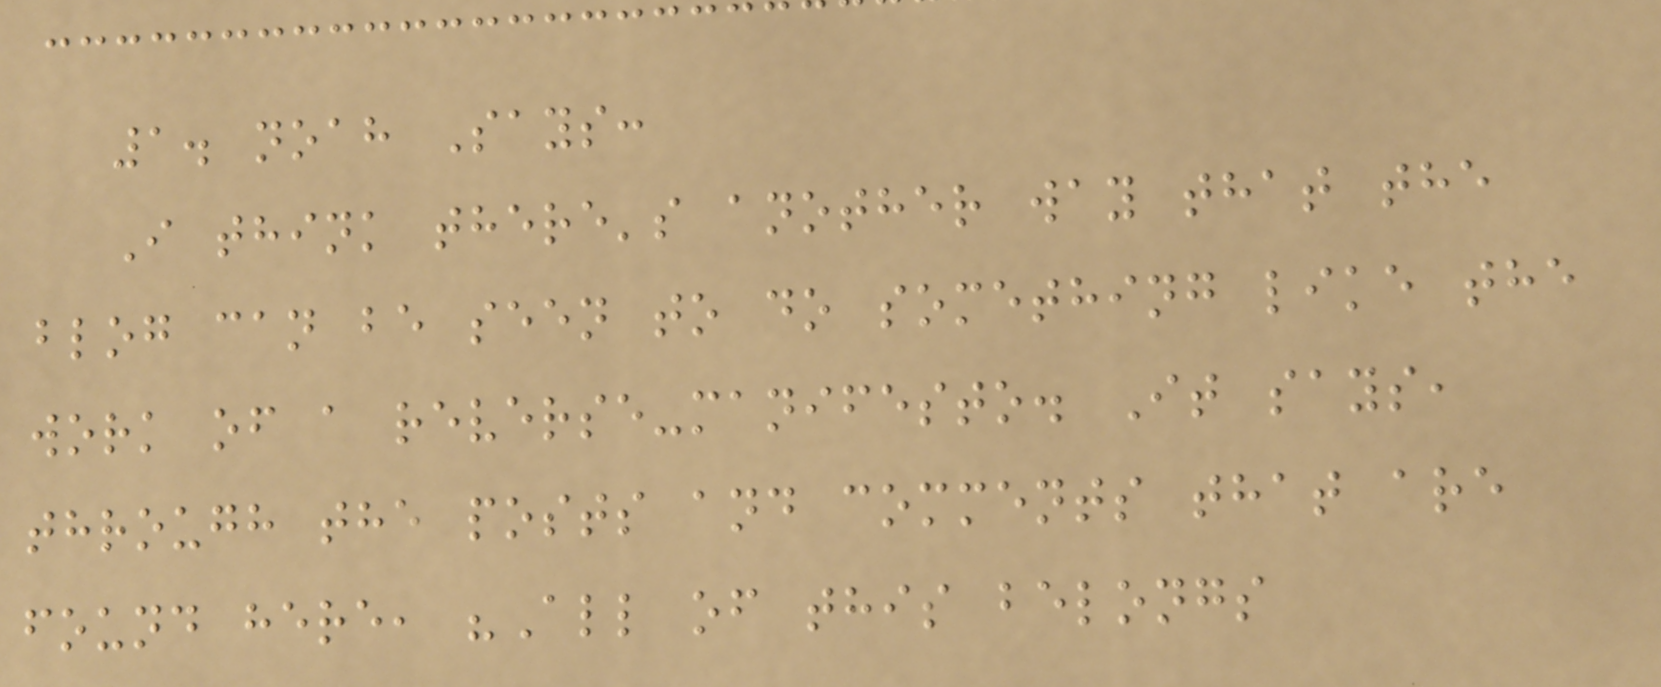1. noah Says:
I think there's another way that the
blog can be seen to do something like the
work of a reverse-manifesto. It says,
through the posts and comments that are
found here, "All of this belongs
